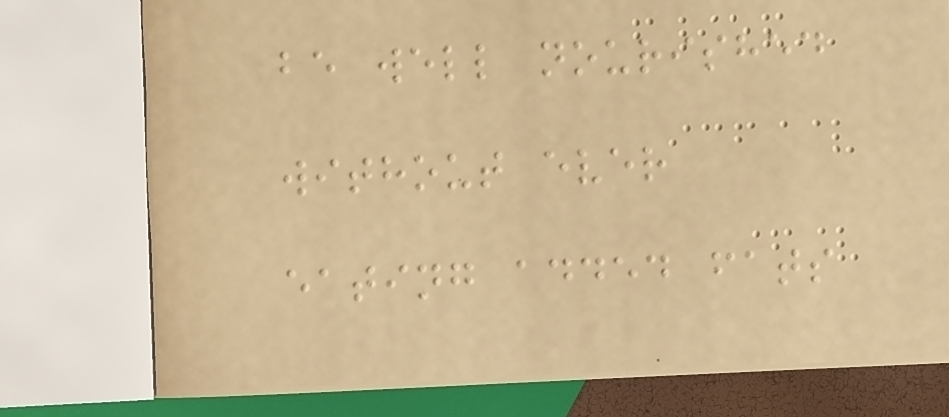be well nourished
without ever
eating added fats
